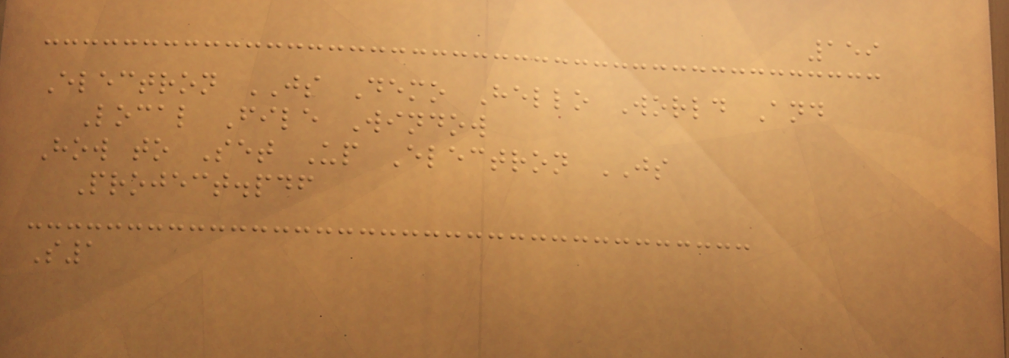159
Electron JS Demo Hello World And
Local File Window
How to Set Up Electron JS
Project.pdf
S1
